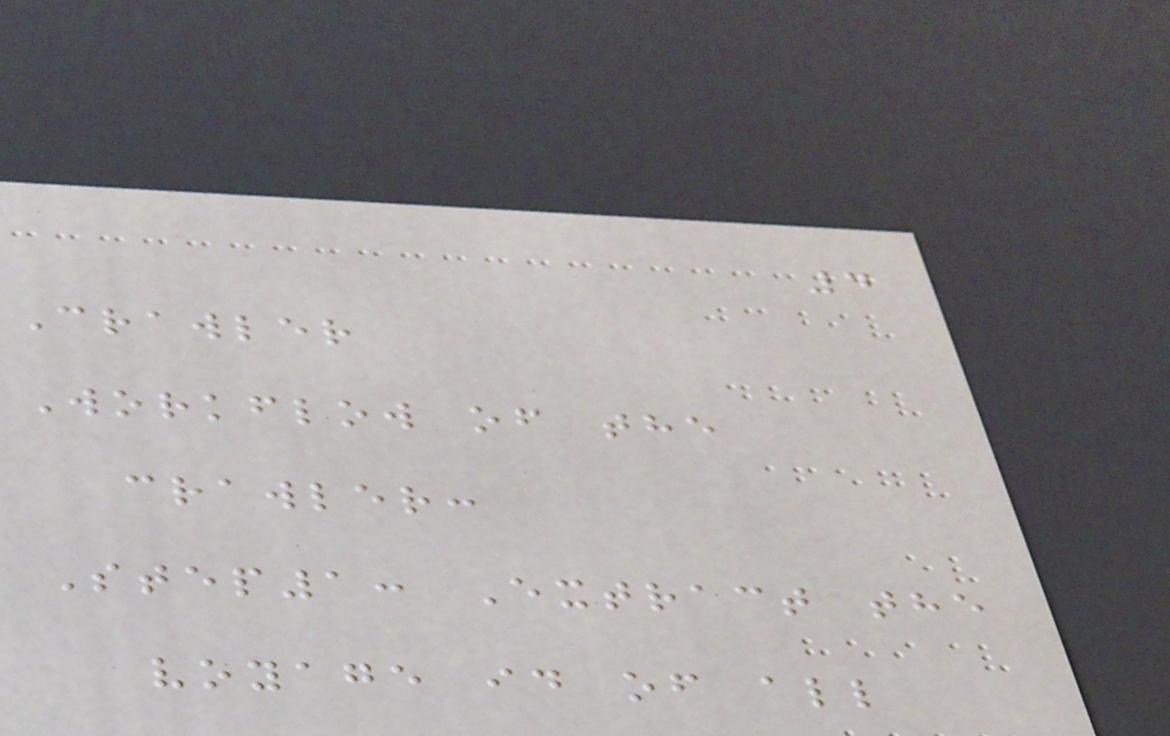4
Crawler
Workflow of the
crawler:
Step1: Extract the
voyage id of all
